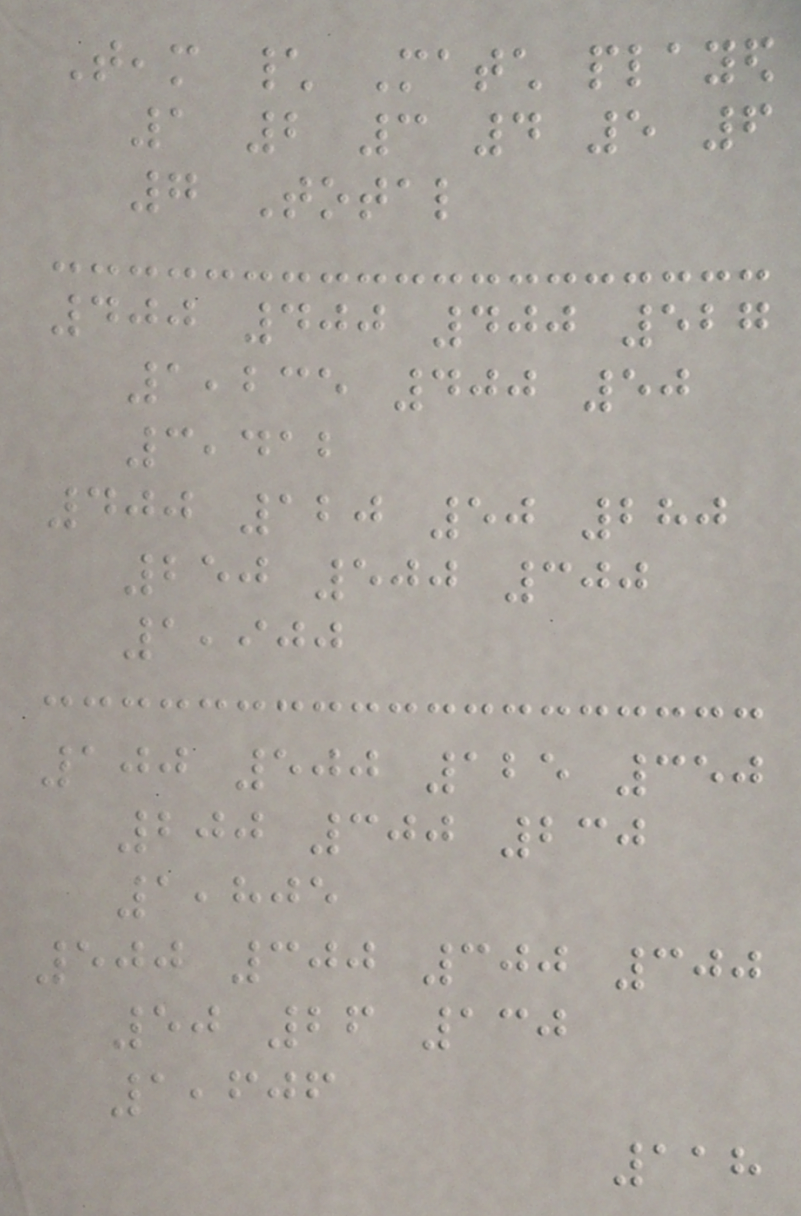Team \ Match played
1 2 3 4 5 6
7 Total
400 400 400 527
1,235 400 50
3,412
400 120 50 280
250 500 300
1,900
100 500 125 350
200 300 230
1,805
500 300 300 300
50 26 130
1,606
118
